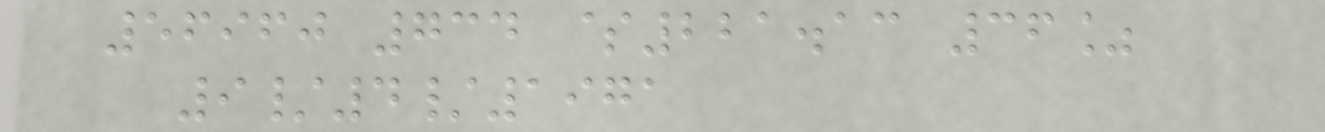56960 734 $221.13 36%
9/4/1971
